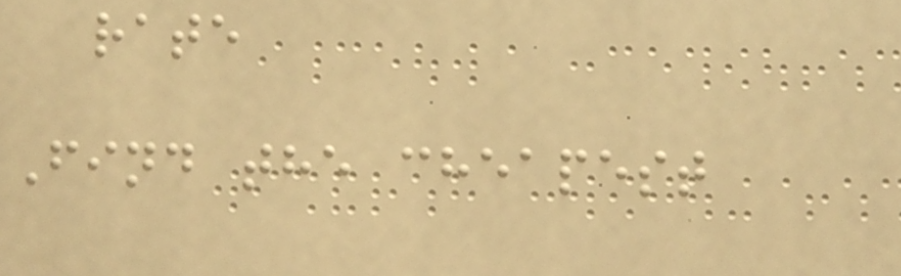rate
Find the cheapest
